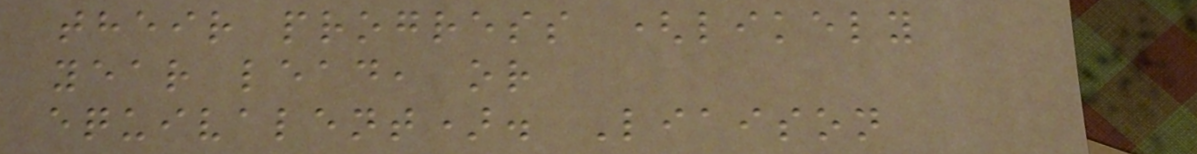their progress (likely
year lead, or
equivalent). Liaison
